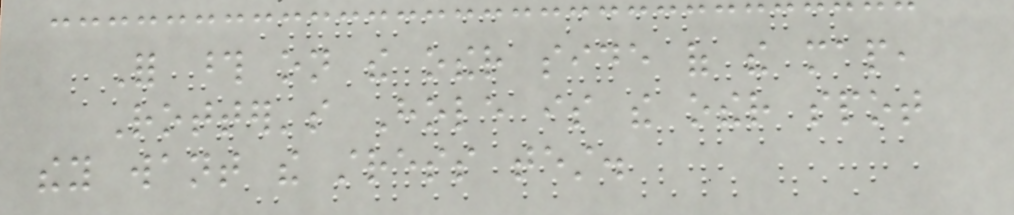For those on the other side of the map,
Rotter's Hole is the other spot
they want the stress test.
